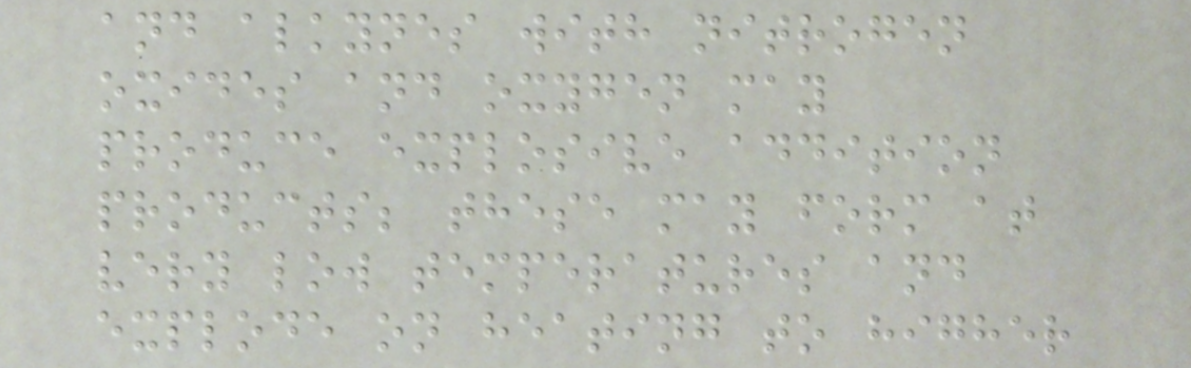and alkynes with nitrogen
oxides and oxygen may
produce explosive addition
products; these may form at
very low temperatures and
explode on heating to higher
